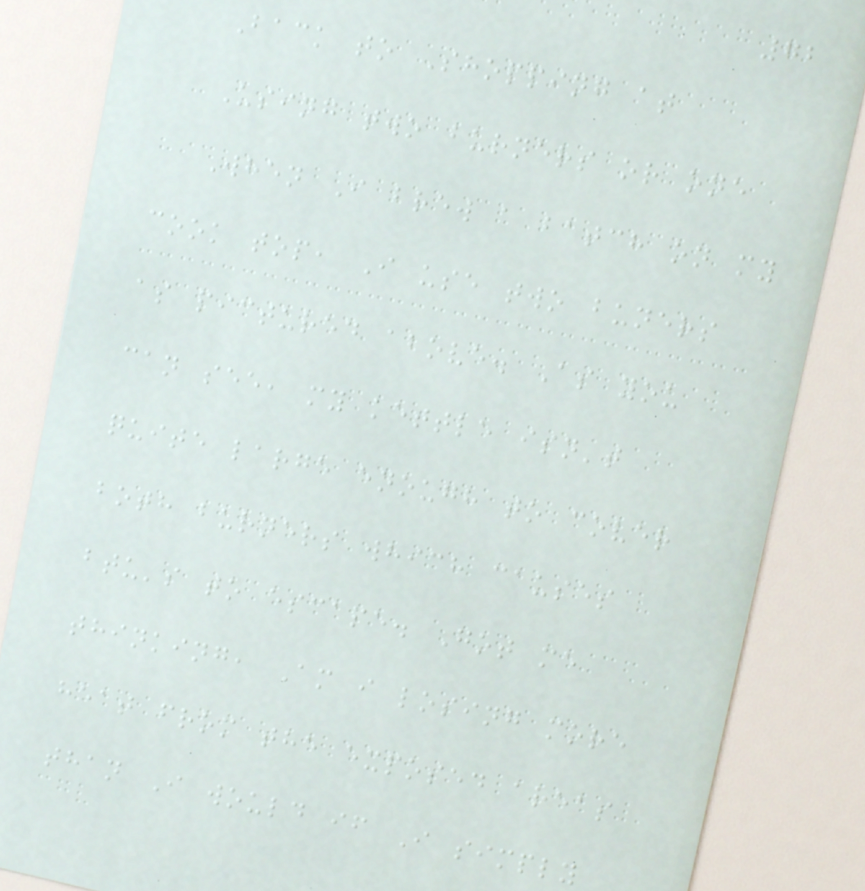72
Back to Shopping at
Using two burners or one
When I brew a batch on my
cook top, I use two buners
as pictured above. As you
can see, my kettle isn't
quite large enough to cover
both burners which causes
btu's to escape. Got me
thinking, Am i losing more
heat from the exposed areas
than I would if I simply
